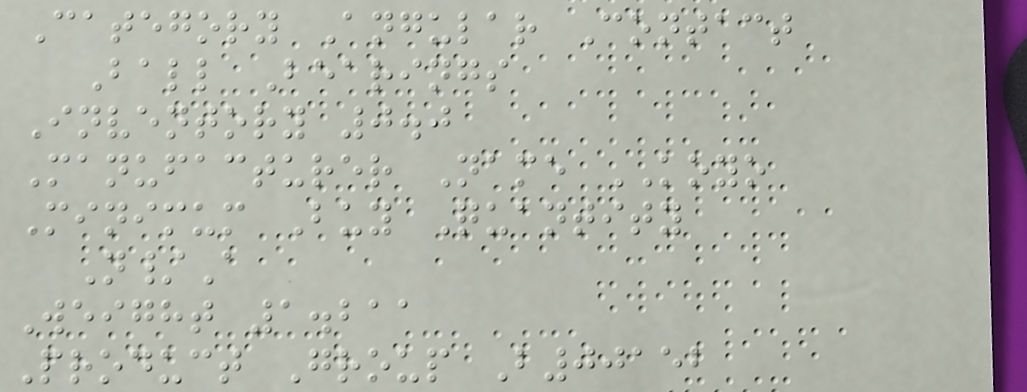Category Angular Contact
Ball Bearings
Inventory 0.0
Manufacturer Name KOYO
Minimum Buy Quantity
N/A
Weight 1.211
Product Group B00152
